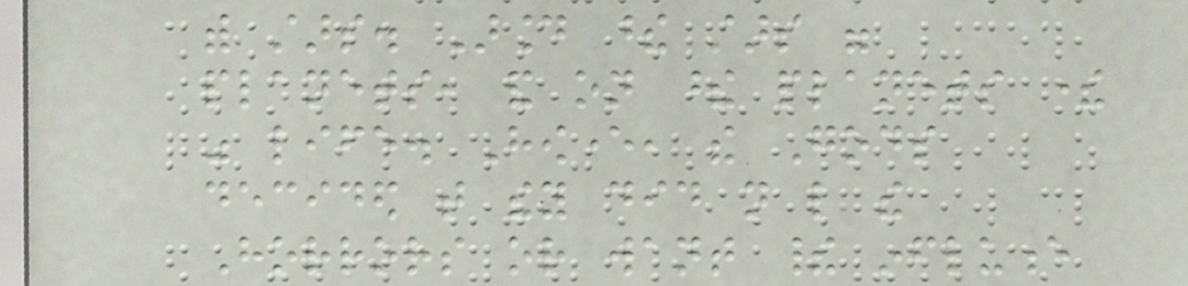with stars. Around these stars were
planets, and on these planets there
was life. However, the Gods
decided that they did not like the
Horrors or want their influence
